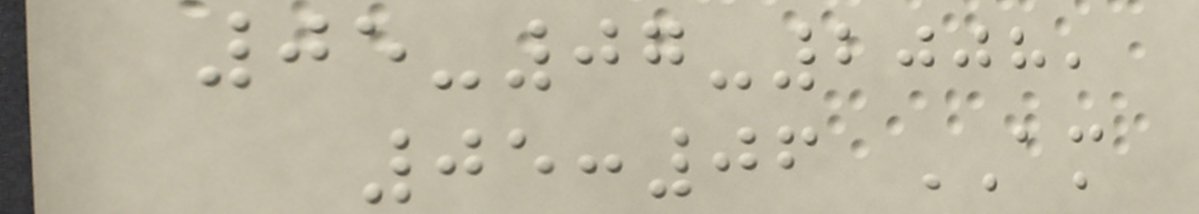05-07-2008,
05:06 AM
